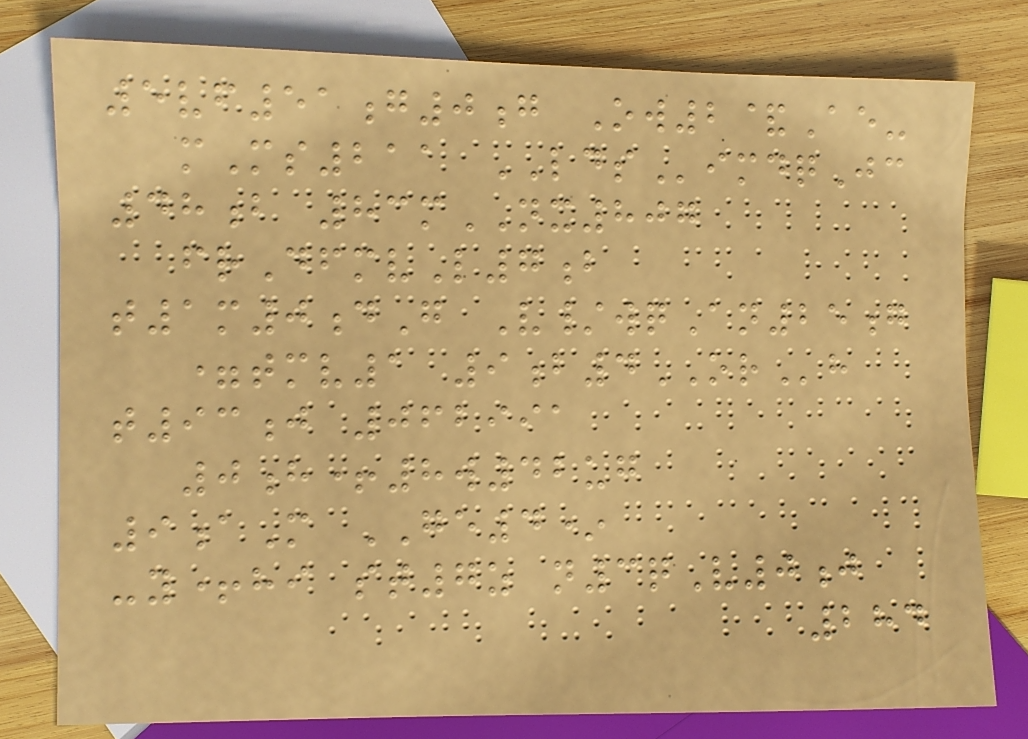5vf51g0g Ow2&Ae-
mMs211 LDSimdqJc
48b 83mNX807
frDfmvL7b
t1m0dG V/wqAn25g
=tmv1 9b4ORh
t93j 062991
0h+8w42ug
9aM GE4*
-y+hi st7z n3qV0j
284
